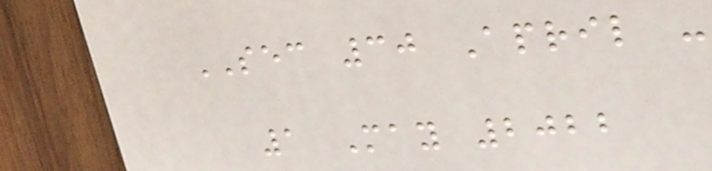SEC 30 April -
1 May 2022
